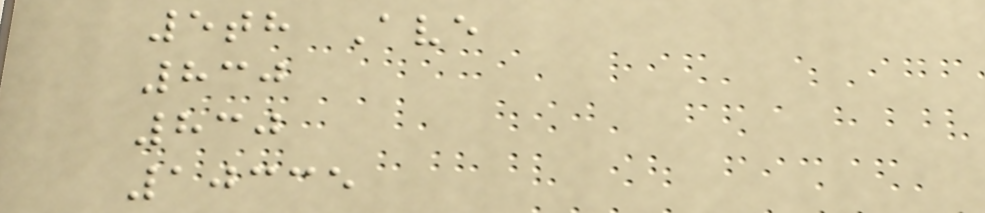5th Ave
830
830
10335
